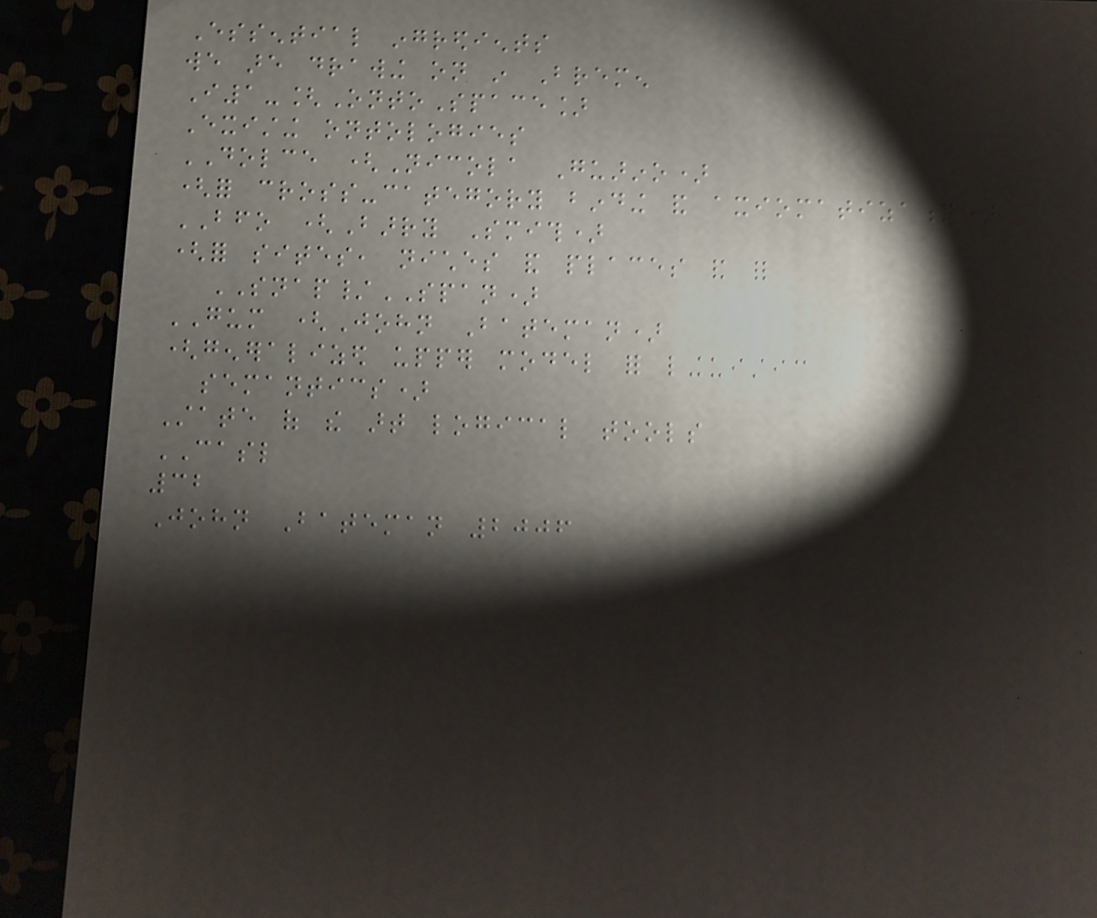Essential ingredients
we are drawing on in Bremen
I1-[OntoSpace]
Existing ontologies
DOLCE (Nicola Guarino)
(for cross-category binding and axiomatization)
BFO (Barry Smith)
(for sites, niches and places and for
SNAP/SPAN)
GUM (John Bateman)
(generalized upper model for linguistic
semantics)
State of the art logical tools
CASL
32
John Bateman 2006
